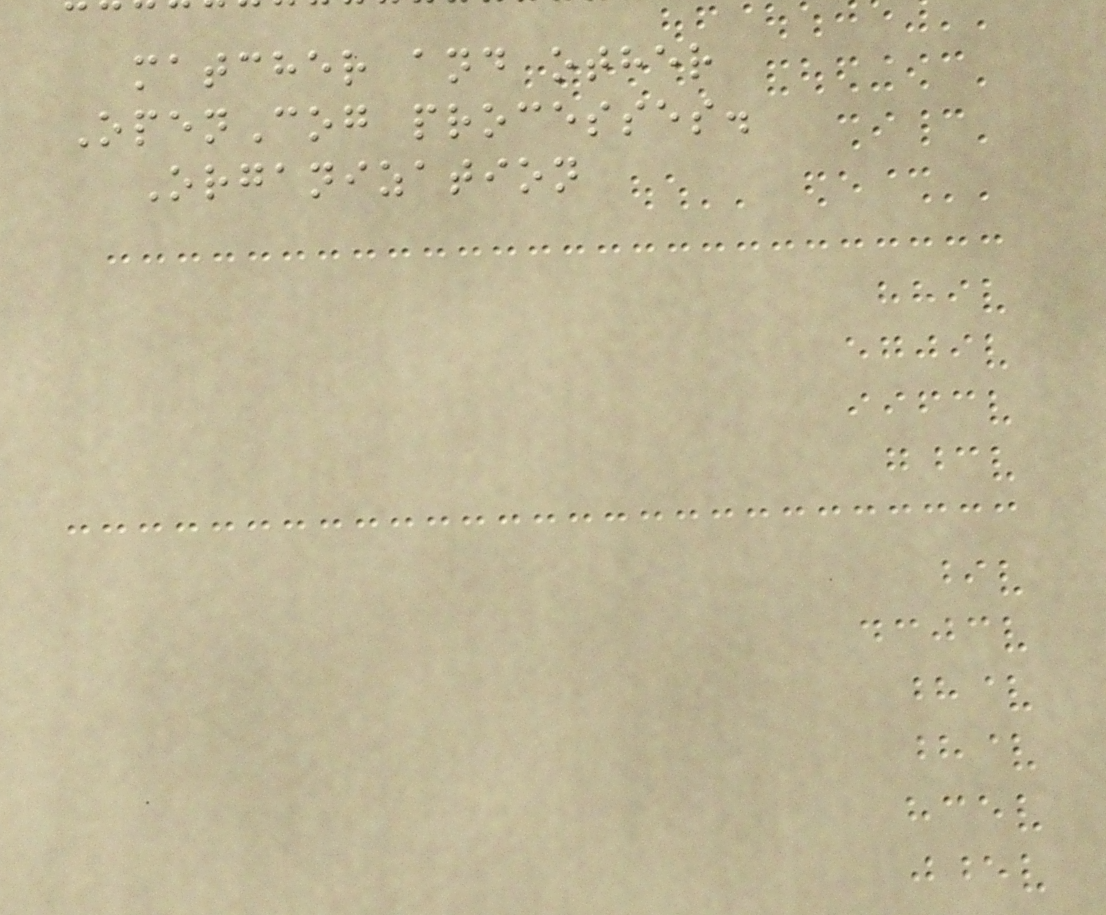matcher and other
OpenCog processes.
Organization
